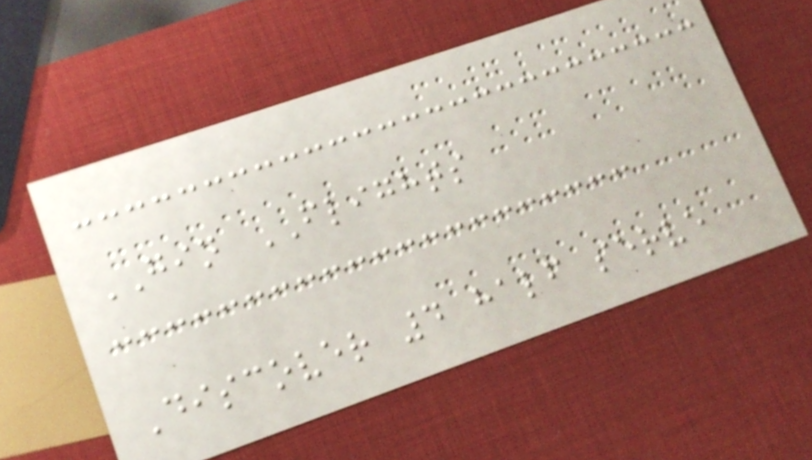GIN FLIGHTS
Discover 4 half serve
